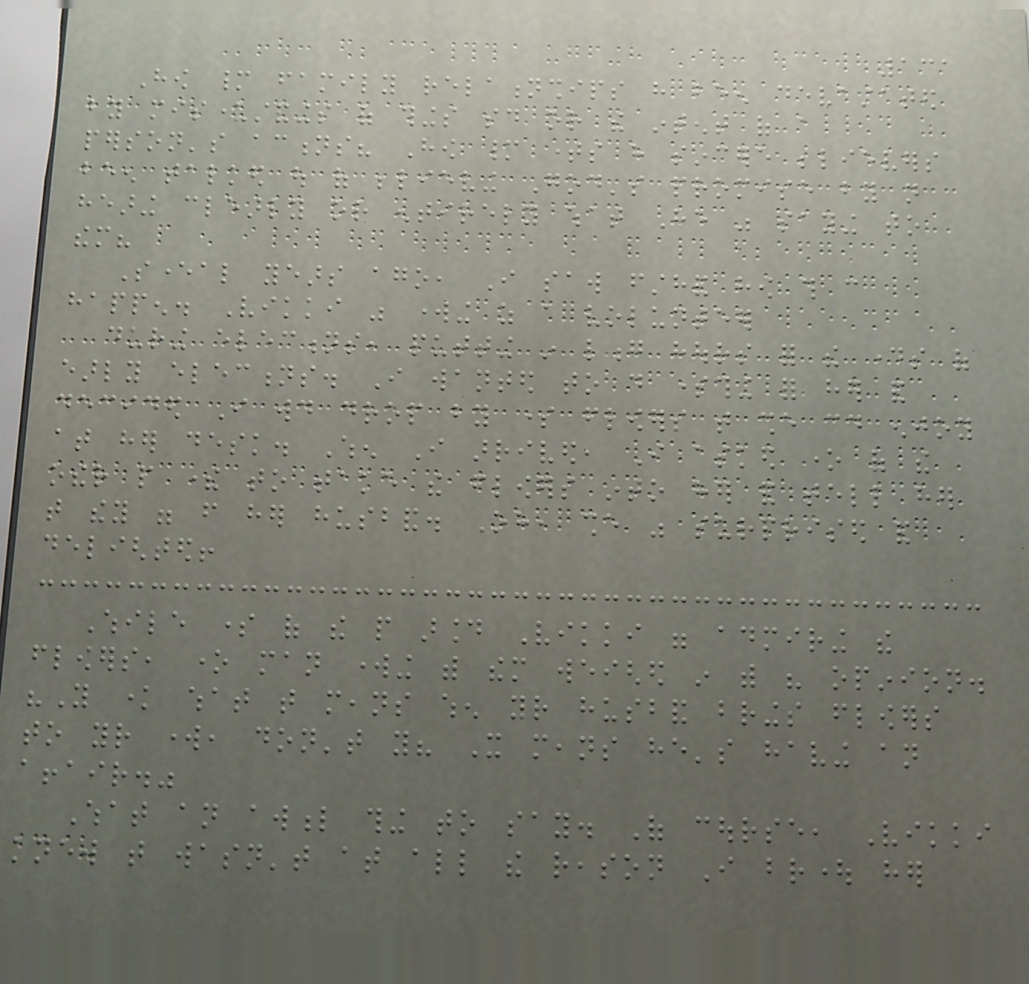131
How many family relationships have been devastated
by misunderstandings of things said or the intent of a
person's actions? How many times have sincere believers
been talked out of believing God's promise by not
hearing clearly or entirely what He was saying to
them?
Several years ago, I saw firsthand how this can
happen. Vikki was working as a volunteer
during elections, putting in long hours for the days of
early elections. I wanted to do something for her and
decided I would drop by some flowers that she could enjoy
at her desk. When I arrived, I asked one of the
other people there to take the flowers into her and tell her
that they were from her husband. Oh, she was surprised and
delighted!
While some of the people around Vikki were admiring the
flowers, one man working with them weighed in with his opinion.
"You know what that means when your husband brings flowers
to your work, don't you? It means he's having an
affair."
What an awful thing to say. Of course, Vikki
knew that wasn't at all the reason I brought her
